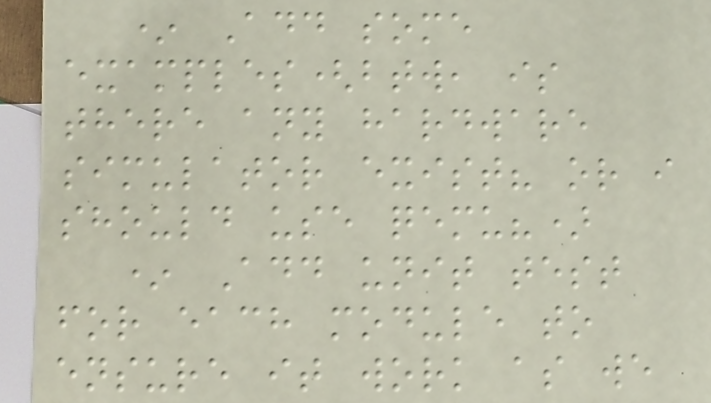* Add some
examples(btw, is
there any hardware
simulator exist? or i
should use qemu?)
* Add unit test
for each module to
ensure it work as we
